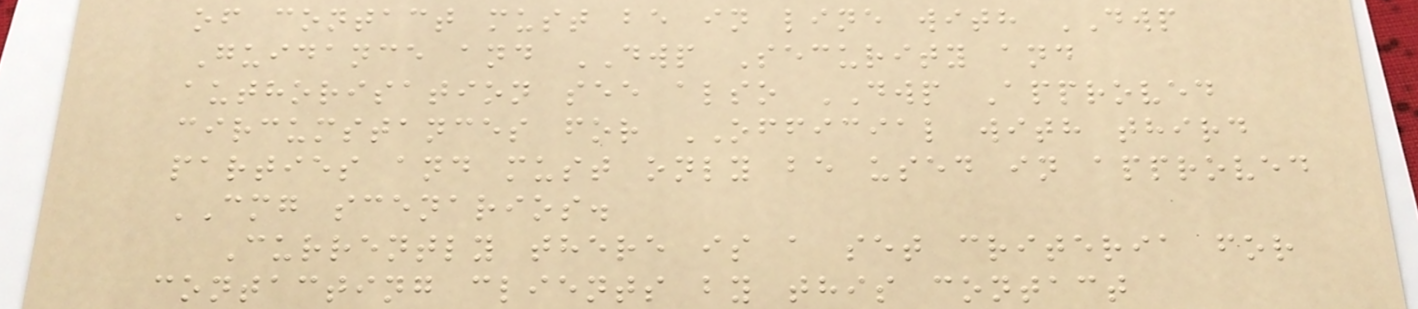of contact must be in line with DWP
Guidance and DWP Security and
authorisation see also DWP Approved
circumstances for OFFICIAL with third
parties and must only be used in approved
CMG scenarios.
Currently there is a set criteria for
contacting clients by this contact
